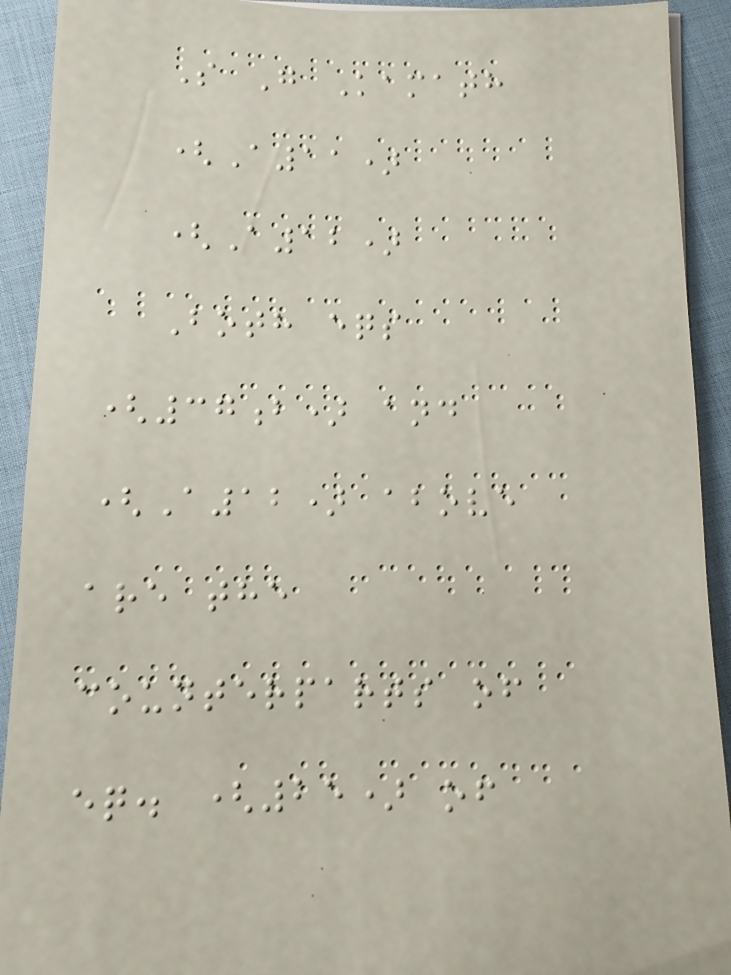S G Kamath
(A11)
(A12)
Both eqs
(37b) and
(A12) above
are the
counterparts of
eq. (25) of
